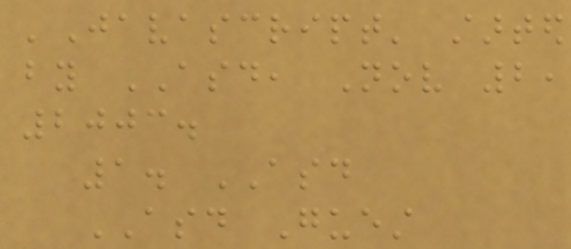'Javascript' started
by ASD, Nov 2,
2003.
1. ASD
ASD Guest
